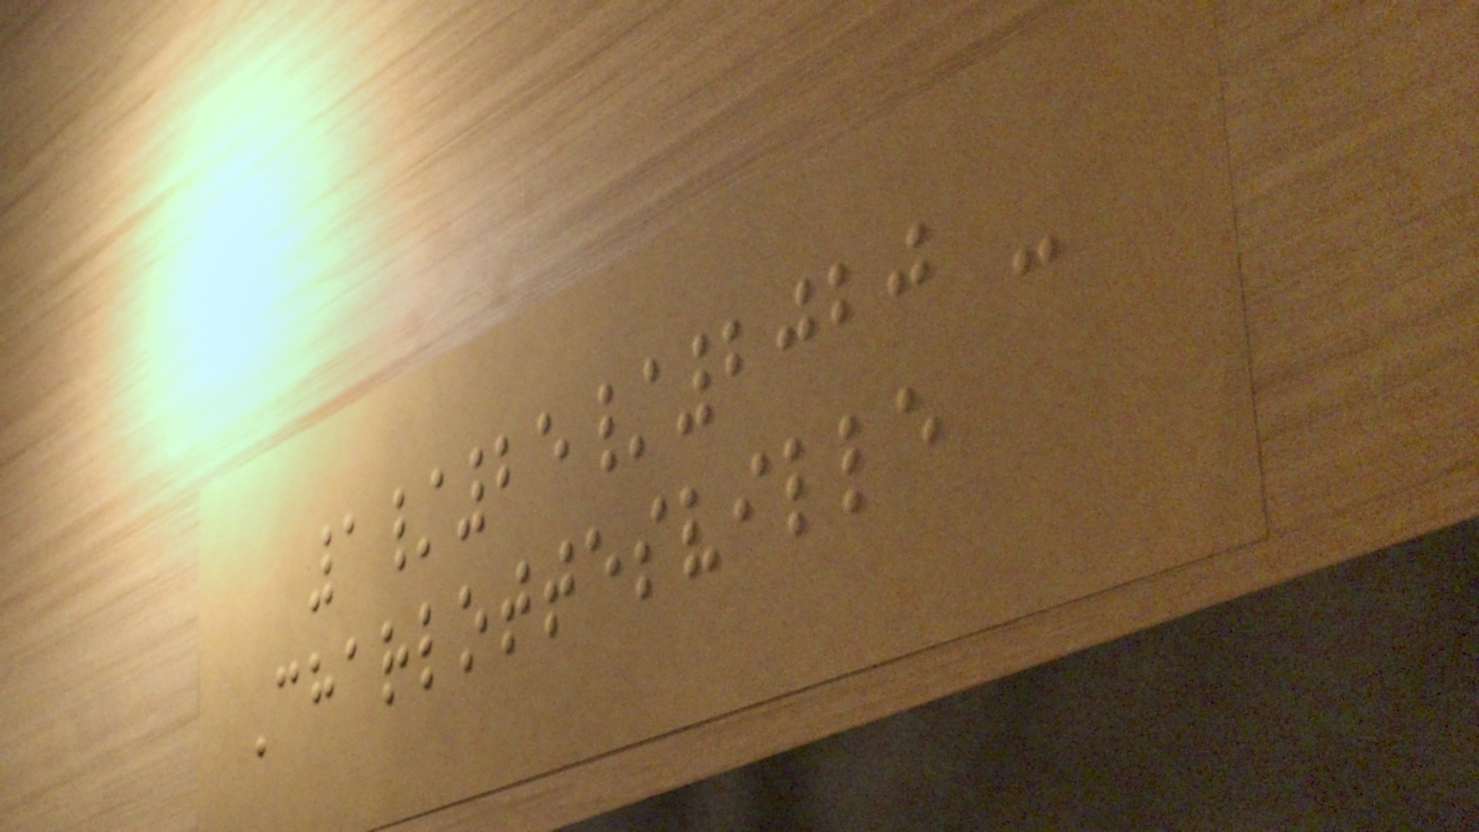1/25/2020 -
Charlottesville
